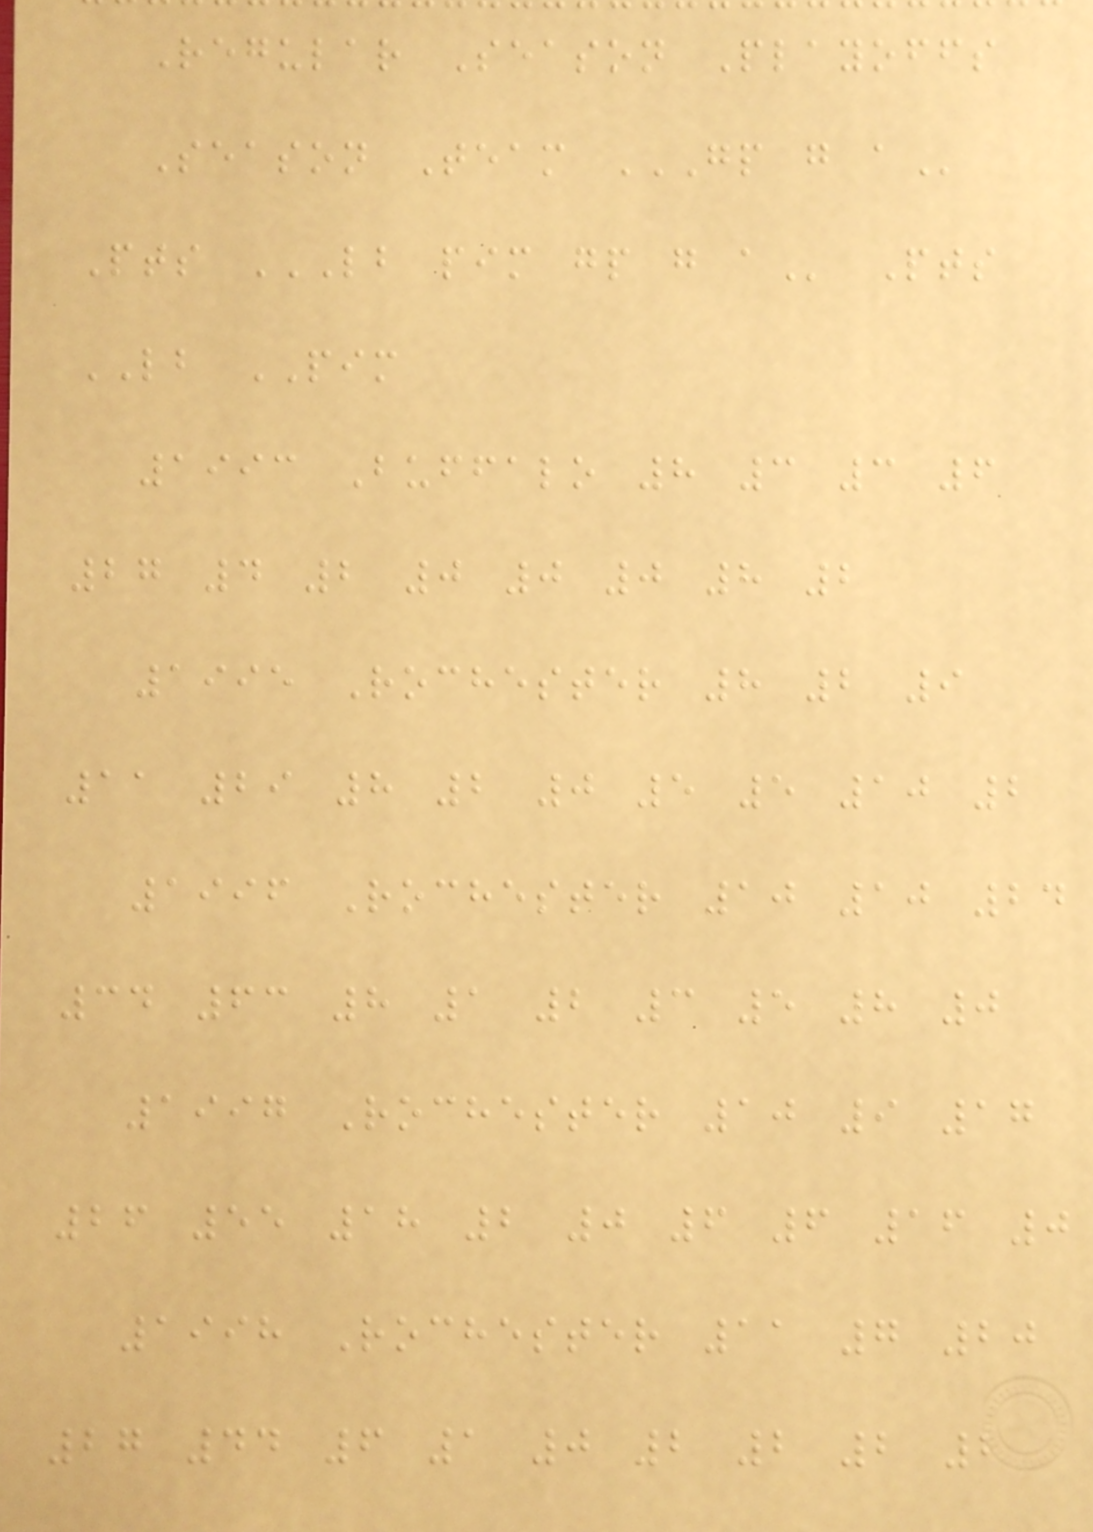Regular Season Playoffs
Season Team GP G A
Pts LB PIM GP G A Pts
LB PIM
1993 Buffalo 8 3 3 6
27 4 2 0 0 0 8 2
1995 Rochester 8 2 9
11 29 8 2 0 5 5 10 2
1996 Rochester 10 10 24
34 63 8 1 2 3 5 8 0
1997 Rochester 10 9 17
26 55 18 2 0 6 6 16 0
1998 Rochester 11 7 20
27 44 6 1 0 2 2 2 2
